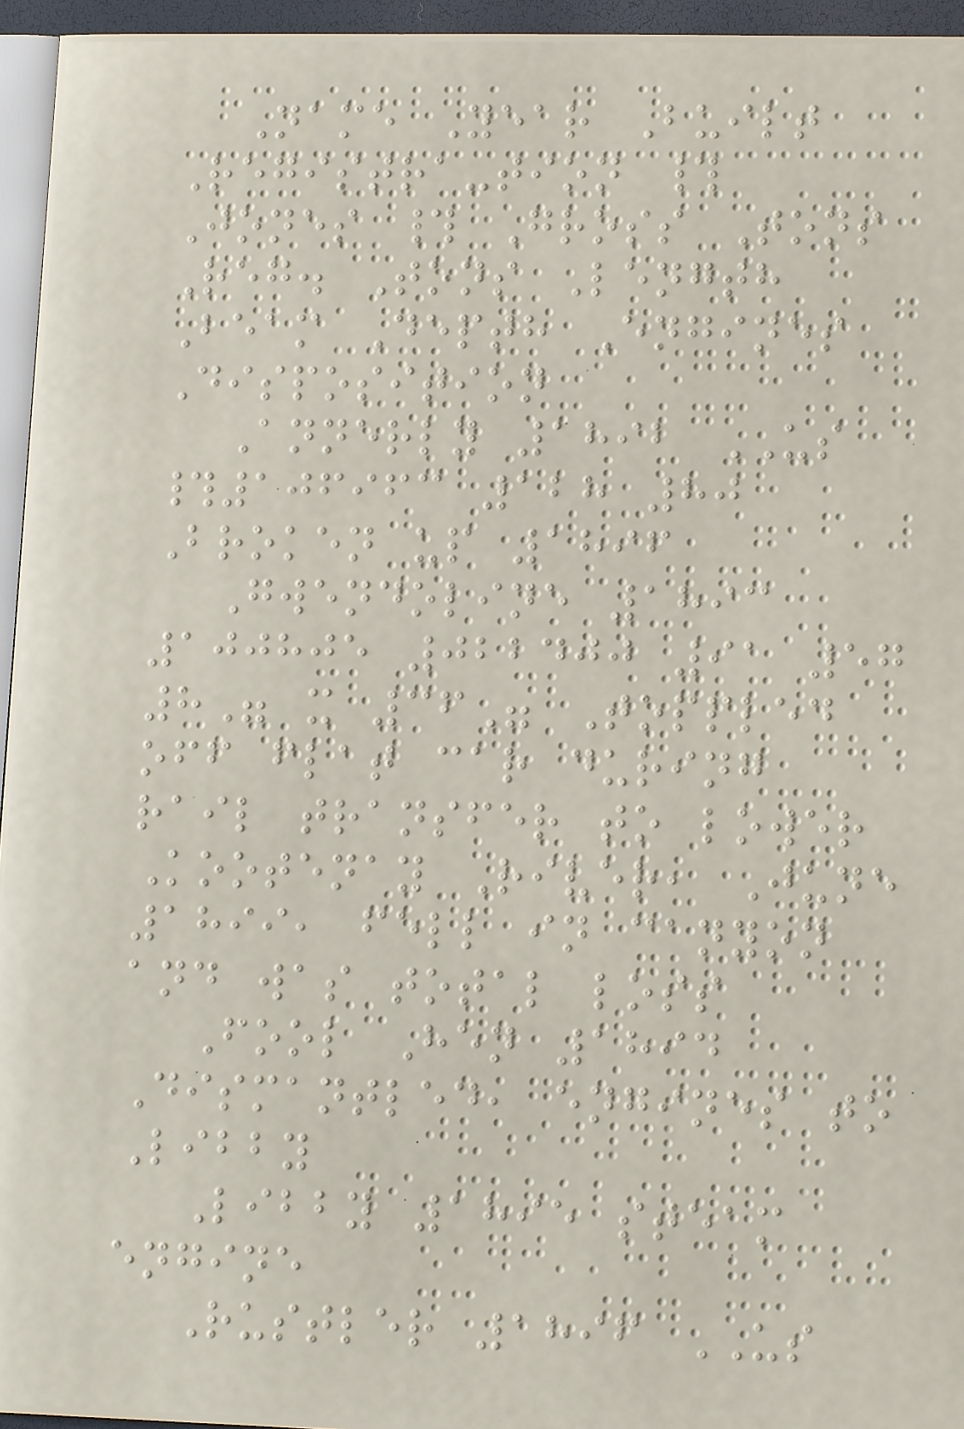Name Year Built
Registra-tion #
Jones # Gross Tons
Reg. Tons Length
Beam Depth Engines
Disposition
Annerly 1892 US
#106963 128 80
Broken up 1896
Gwendoline 1893
100805 022400 91 57
8" x 36" Toppled
off flat car during
rail transfer to lower
Kootenay River, June
1899, fell in canyon
and was total loss
Fool Hen 1894
Dismantled, engines to
Libby
Libby 1895 steam
engine
Rustler 1896 US
